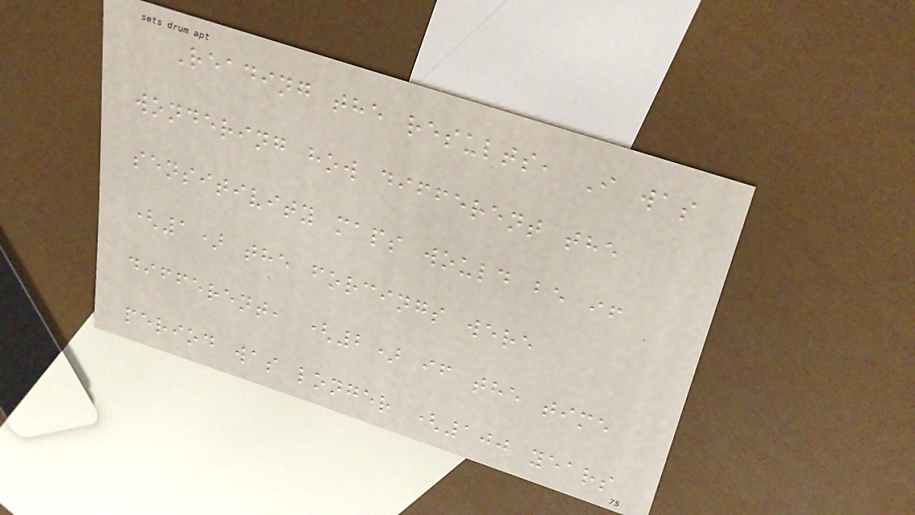Reading the results, I was
wondering how different the
sensitivity maps would be if
(1) the forcings were
different, (2) if the time
period was longer (100 years
